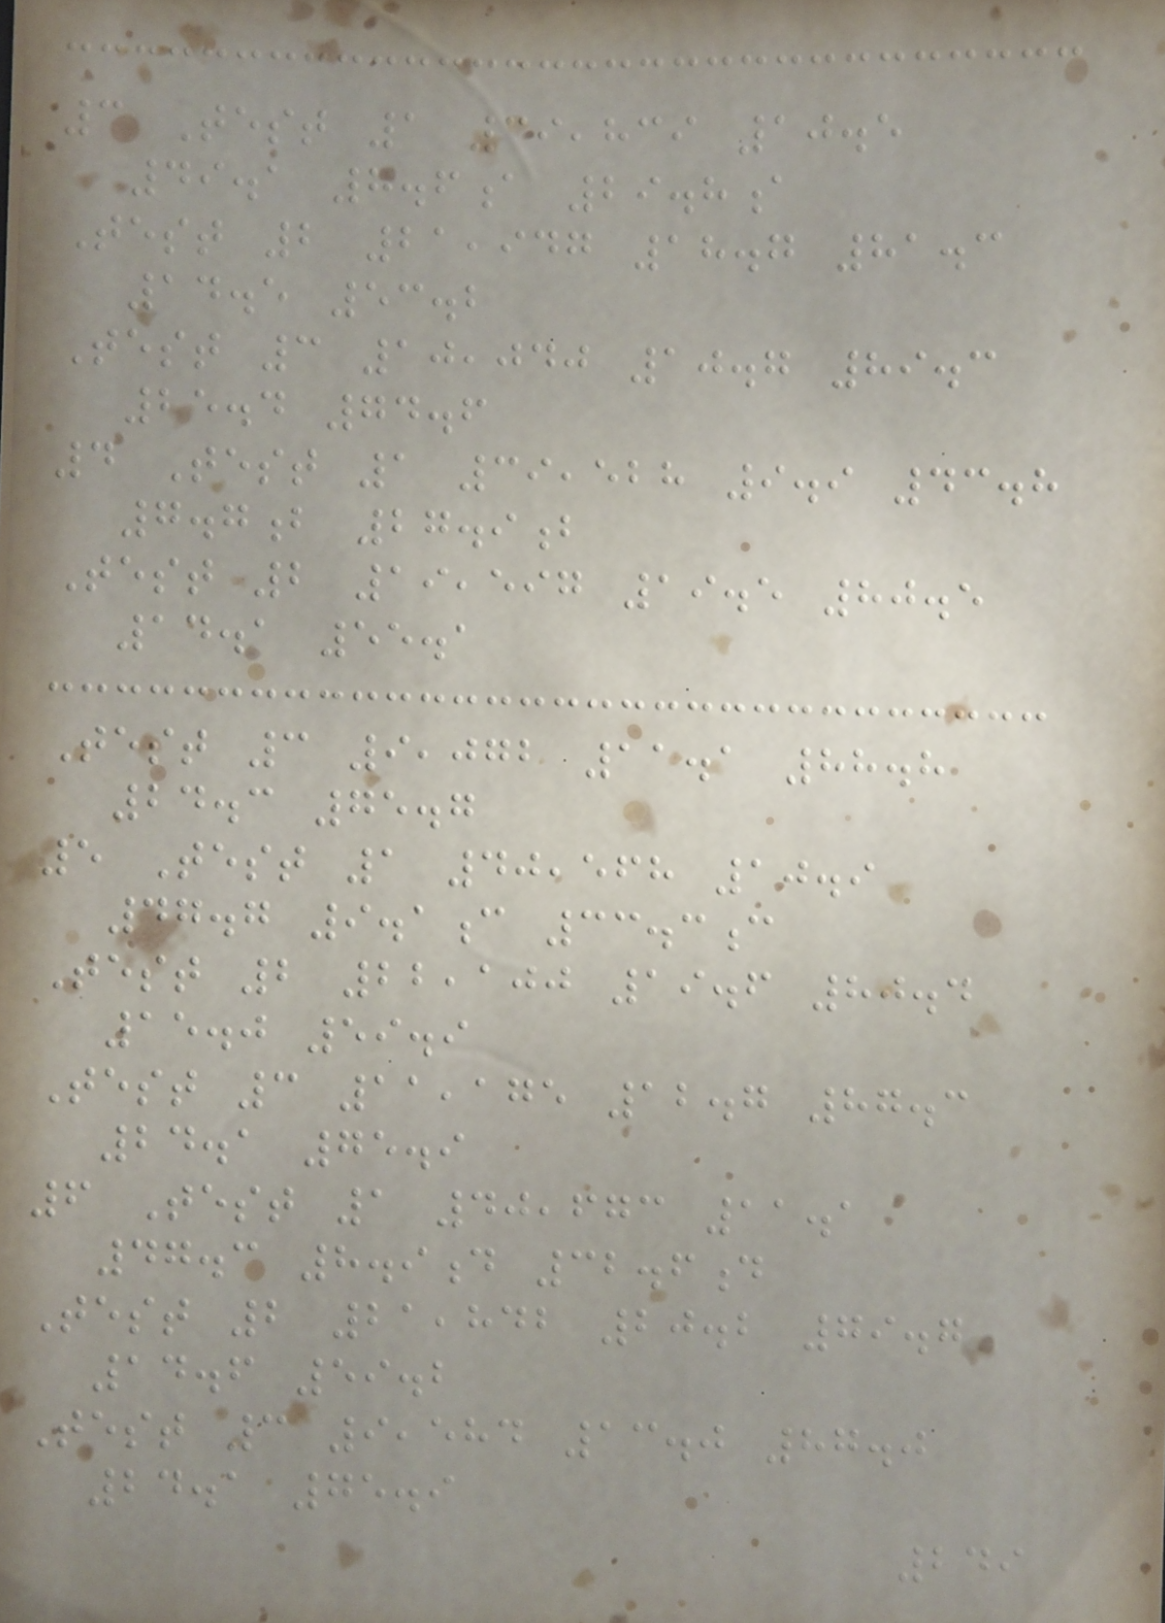3 Test 1 39,839 10.5
49.1 8.6a 29.8a
Test 2 21,947 18.7 81.3
14.5 53.2
Test 3 10,040 10.7 89.3
25.4 74.6
4 Test 1 39,528 9.9 43.8
7.7b 27.9b
Test 2 19,597 19.5 80.5
14.1 55.1
Test 3 9,072 11.1 88.8
24.3 75.7
5 Test 1 40,568 10.9
47.7 9.1c 33.3c
Test 2 22,100 19.6 80.4
15.0 59.9
Test 3 11,175 12.7 87.3
24.1 75.9
6 Test 1 40,673 11.1
47.3 8.9d 32.6d
Test 2 21,842 20.2 79.7
14.6 59.2
Test 3 9,584 13.0 87.0
24.1 75.9
249
